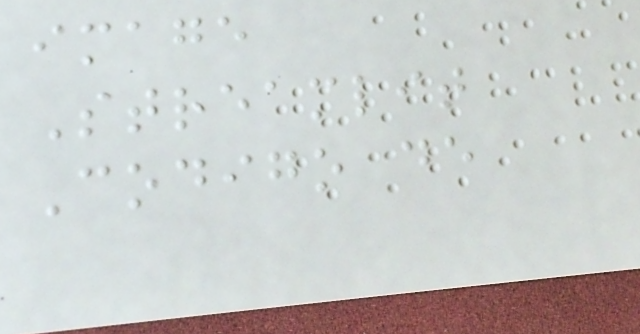image
Streamlit
Codigo de
